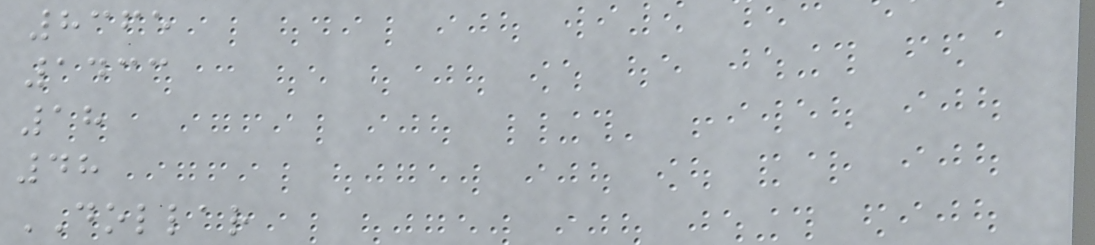8365
1433
18
48
DOLLAR
